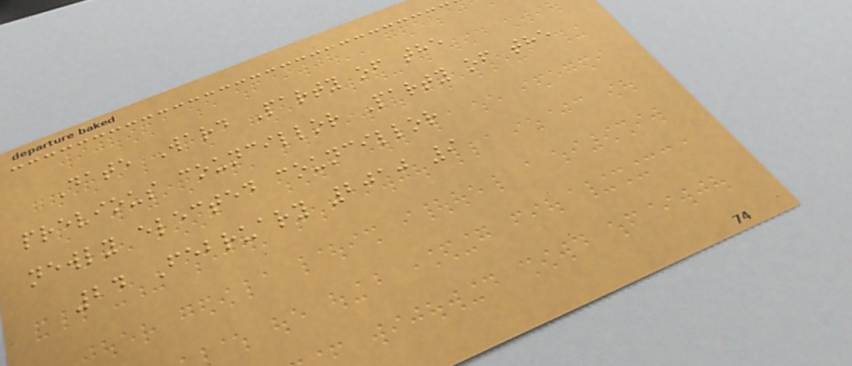Date Ward Party of the
previous councillor Party of the
newly elected councillor
24 February 2010 9
